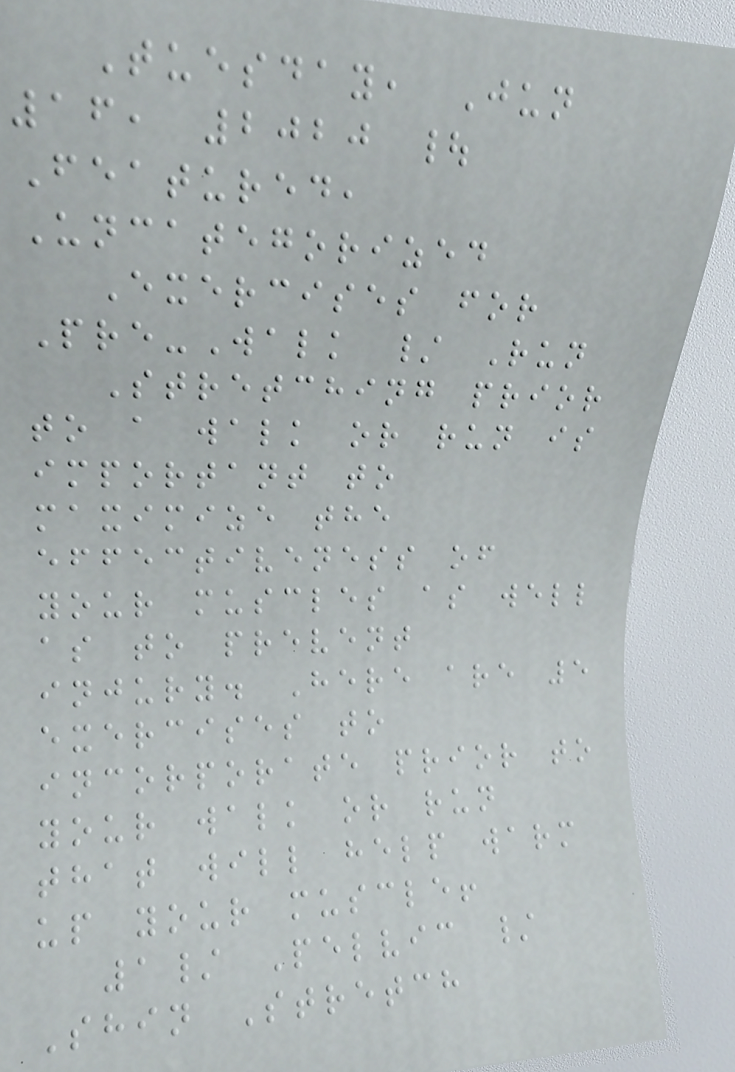Tuesday, Jun
16, 2020 |
Featured,
Uncategorized
Exercises for
Pre-Walk / Run
Stretching prior
to a walk or run is
important to
maximize the
effectiveness of
your muscles as well
as to prevent
injury. Here are 5
exercises to
incorporate prior to
your walk or run
that will help warm
up your muscle!
1/ Pelvic /
Shin Stretch
